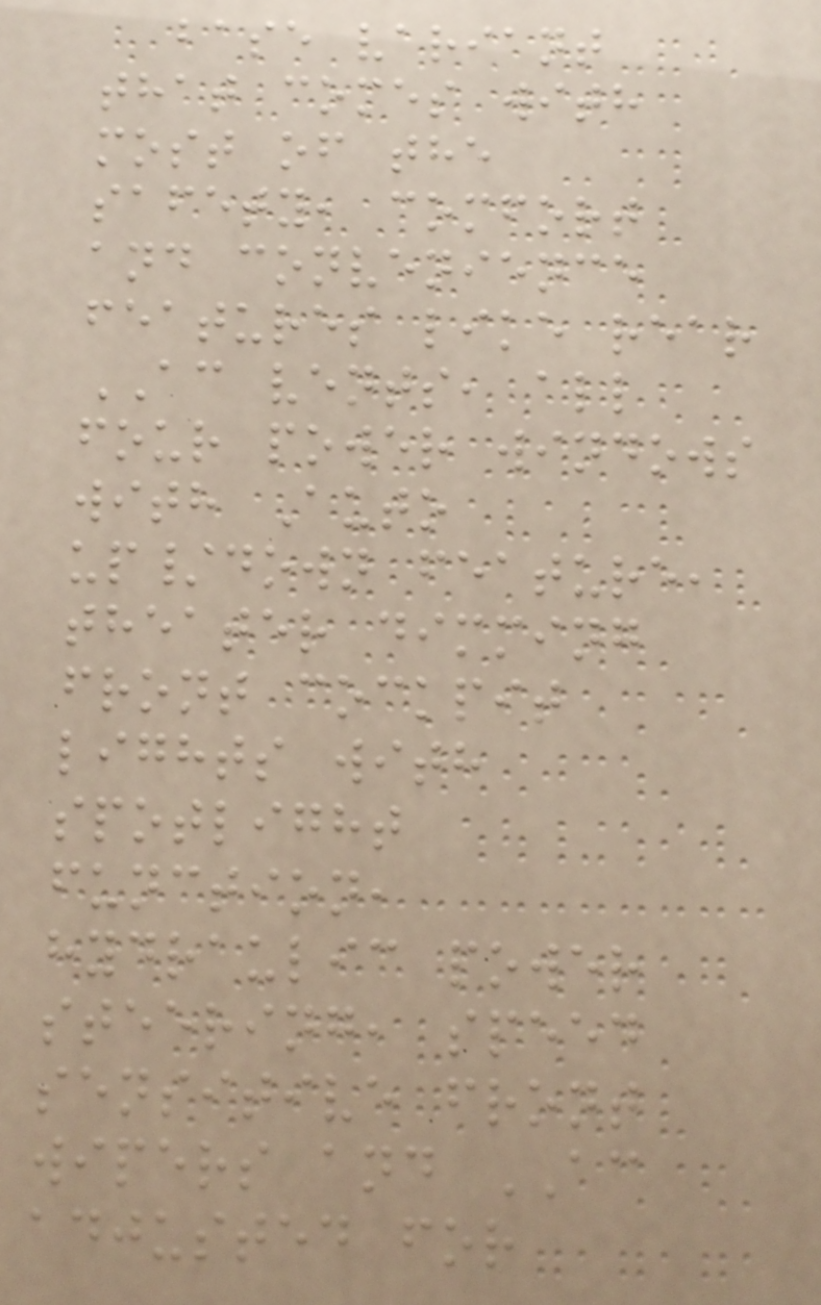base variant
that comes with
most of the
safety, comfort
and convenience
features like rear
AC vents, all
four power windows
with Auto
up/down feature,
theater dimming
front cockpit
lights with
spotlight
function,
hydraulic power
steering, speed
sensitive front
wipers and AC
adjusted for
